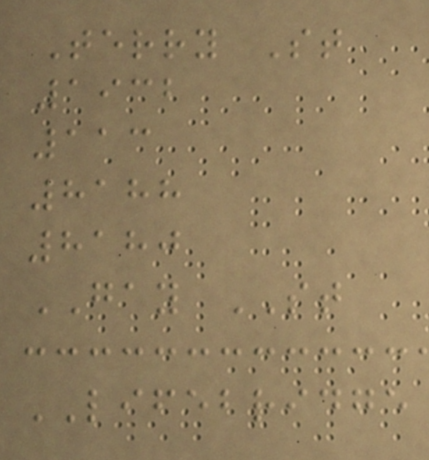Terry St
1932
113
8188
8180
GAY ST
LIFEBRIDGE
